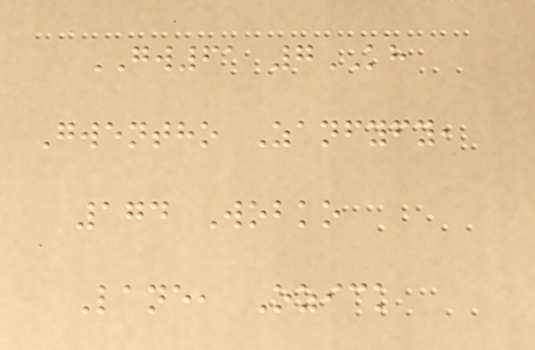GW61 7KH
Gwentho Zanfyfy,
174 Wobko
Lane, Ozick
